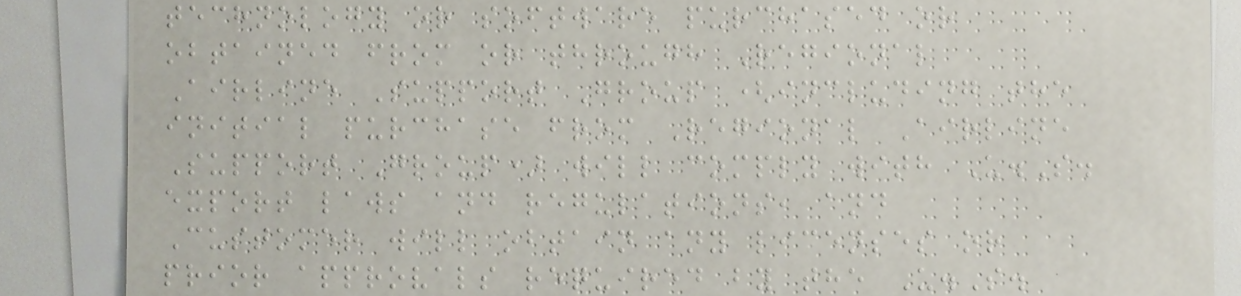technology or software purchased or
obtained from or through Regional
Airline Support Group (including the
initial purchase from Regional Airline
Support Group) will comply with U.S.
export laws and regulations, and
Customer will obtain any licenses or
prior approvals required by the U.S.
